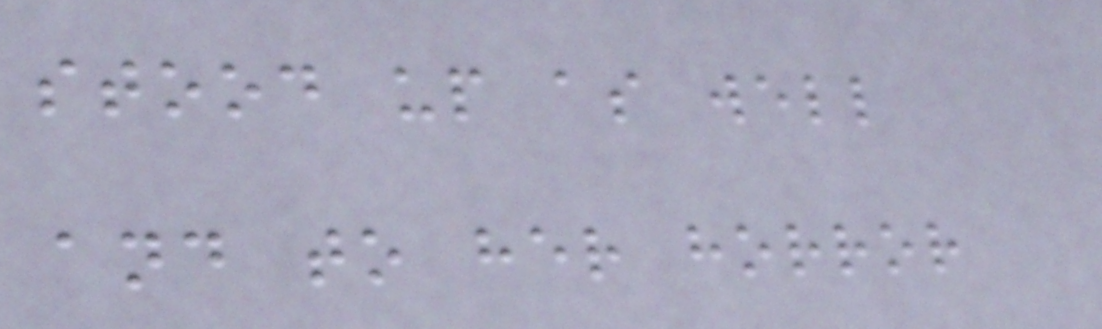stood up as well
and to her horror
